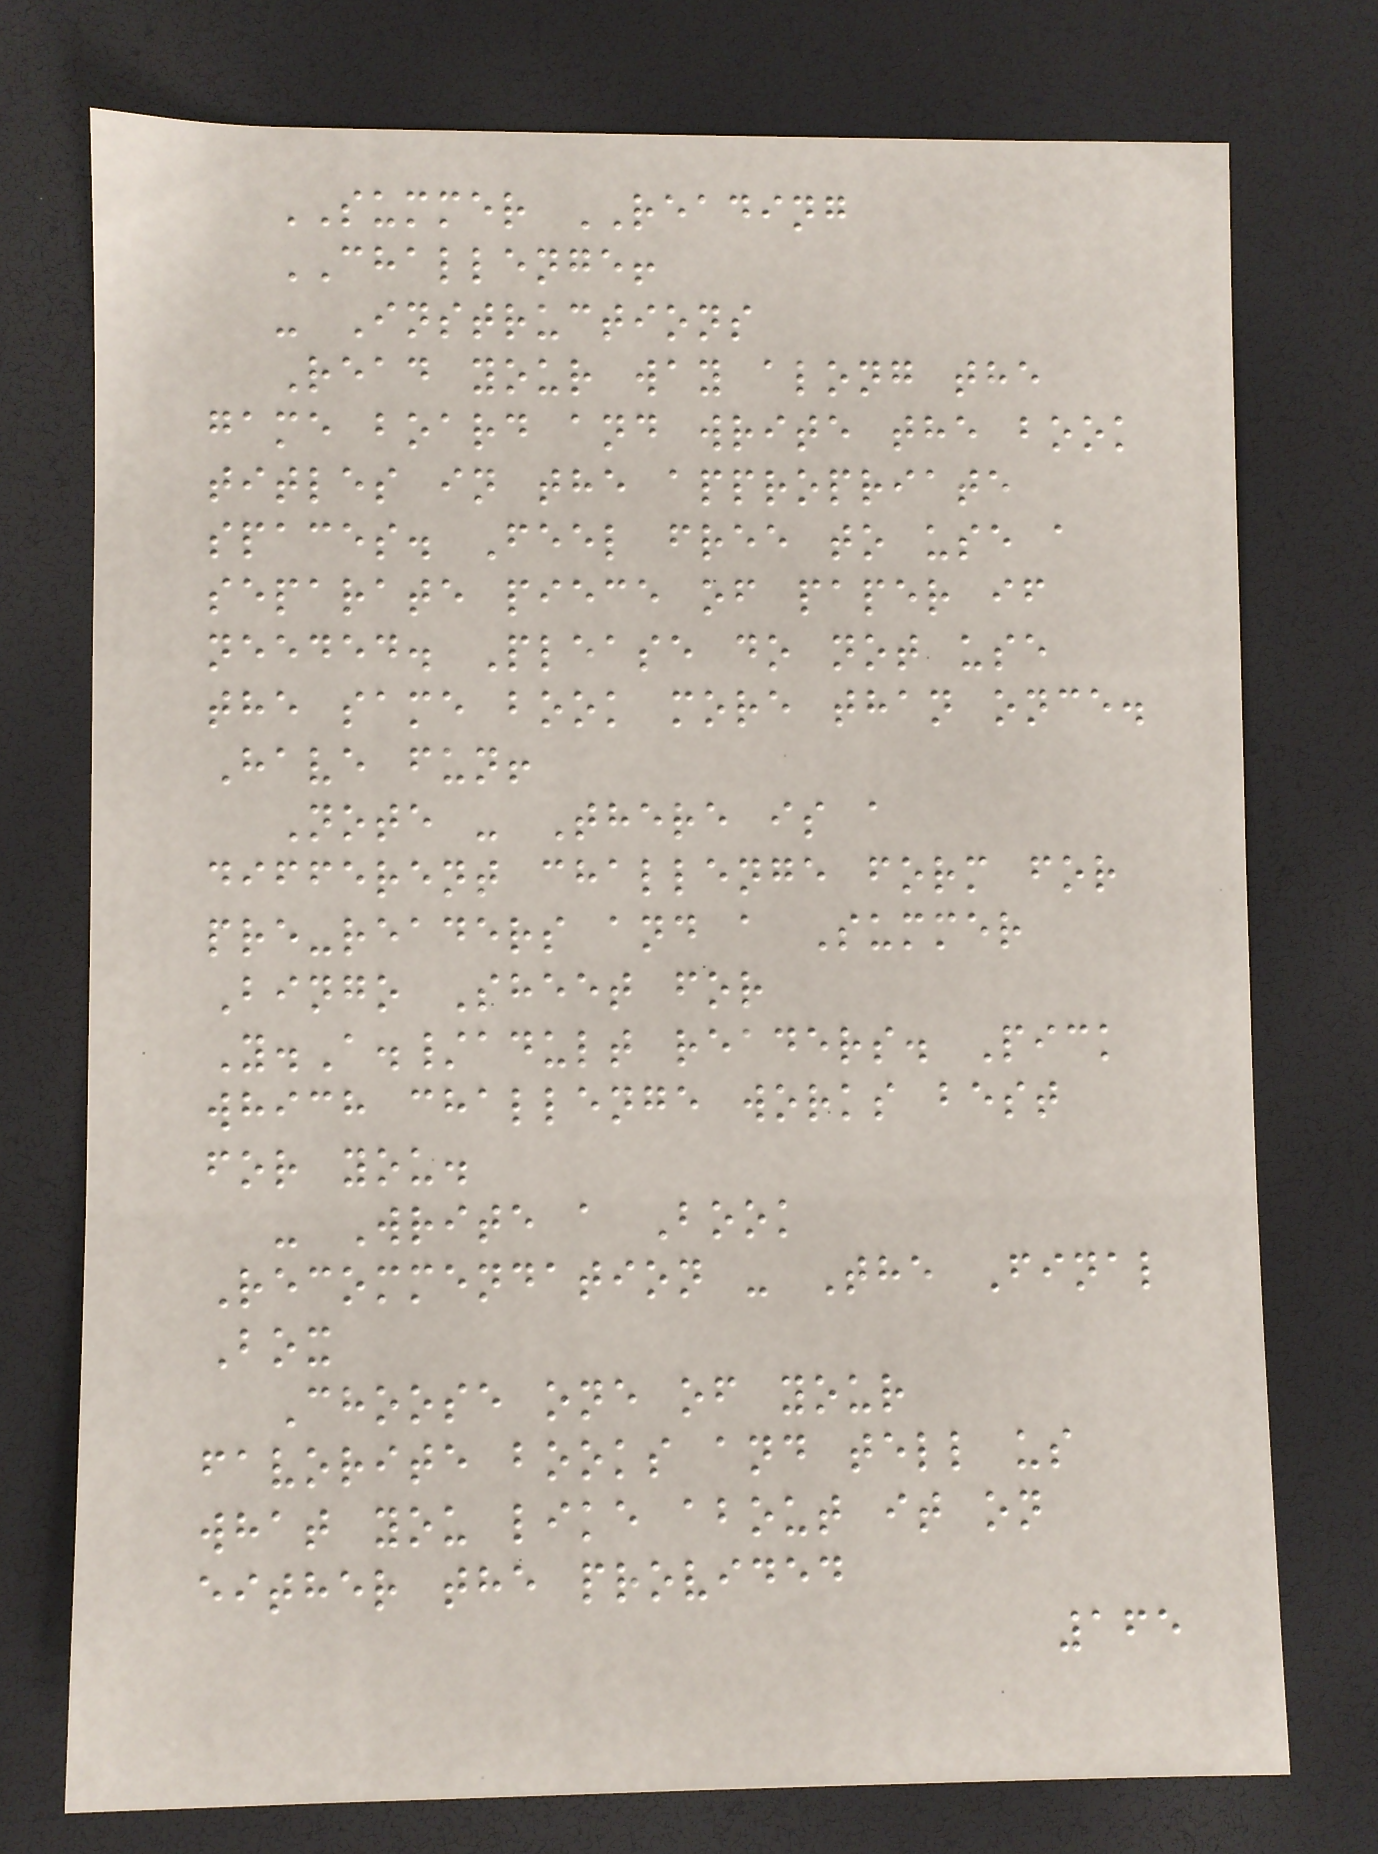SUMMER READING
CHALLENGE!
- Instructions
Read your way along the
game board and write the book
titles in the appropriate
spaces. Feel free to use a
separate piece of paper if
needed. Please do not use
the same book more than once.
Have fun!
Note - There is a
different challenge form for
pre-readers and a Summer
Bingo Sheet for
Y.A./adult readers. Pick
which challenge works best
for you.
- Write a Book
Recommendation - The Final
Box
Choose one of your
favorite books and tell us
what you like about it on
either the provided
165
